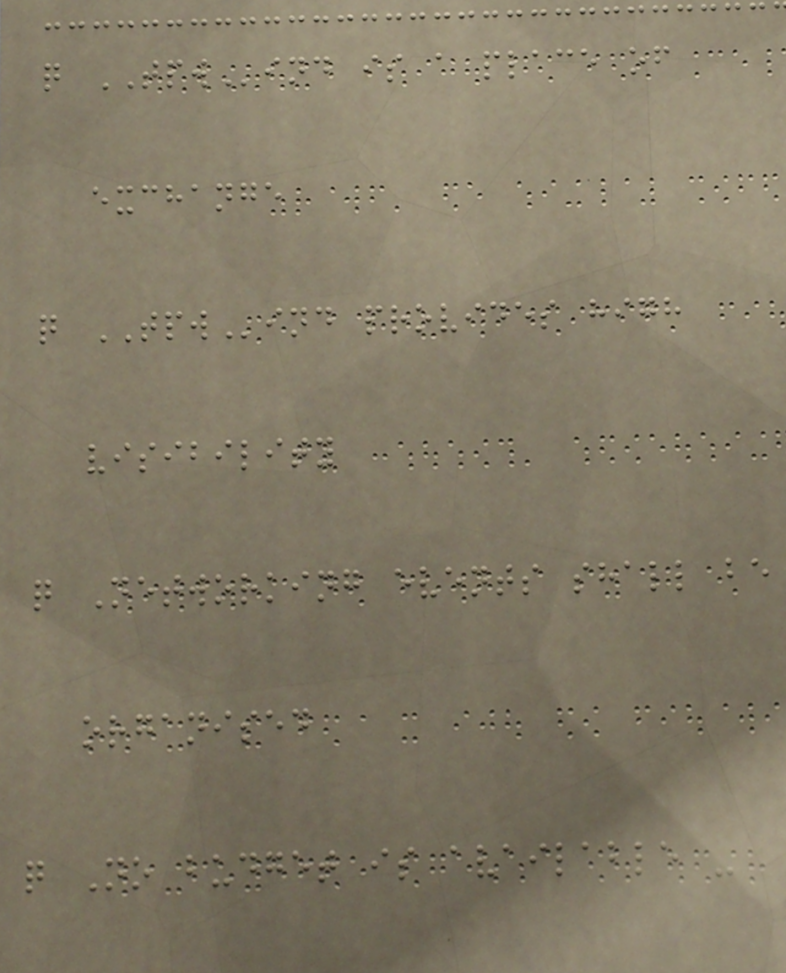q TPWind is a place of
exchange
q TPWind provides high
visibility
q Networking events shall be
organised
q No budget is available -
